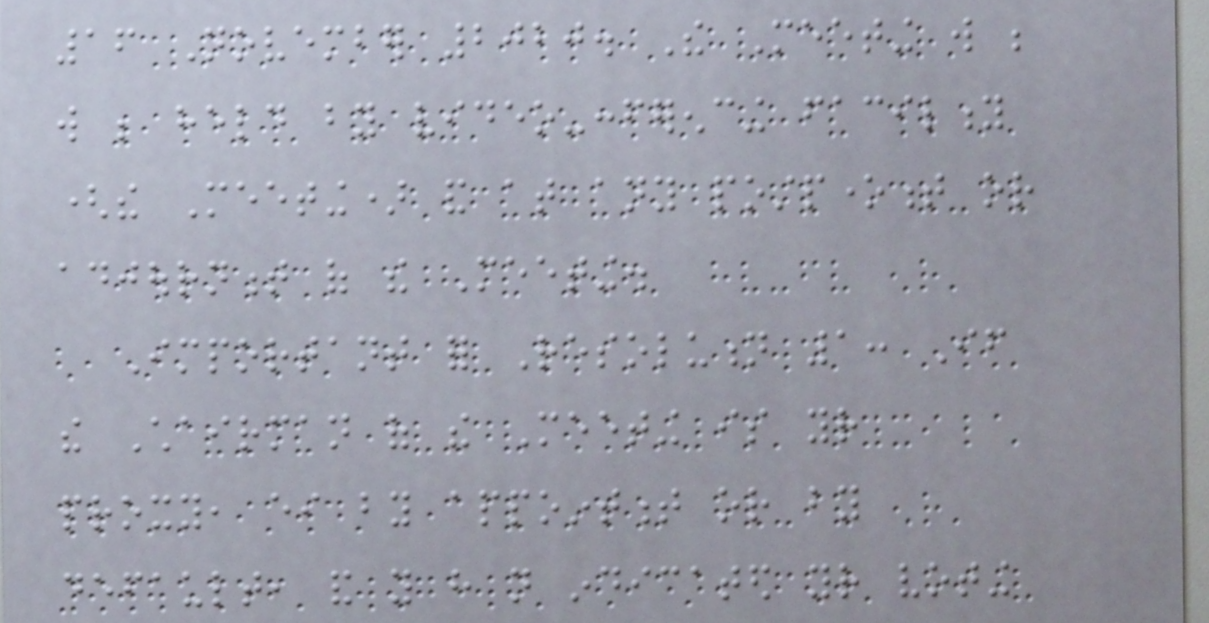16 November 2020. The Meeting will be
will be held by video-conferencing facility
(the Meeting) and at any postponement or
adjournment of the Meeting.
Important for Resolution 1: If
the Chairman of the Meeting is your
proxy, either by appointment or by
default, and you have not indicated your voting
